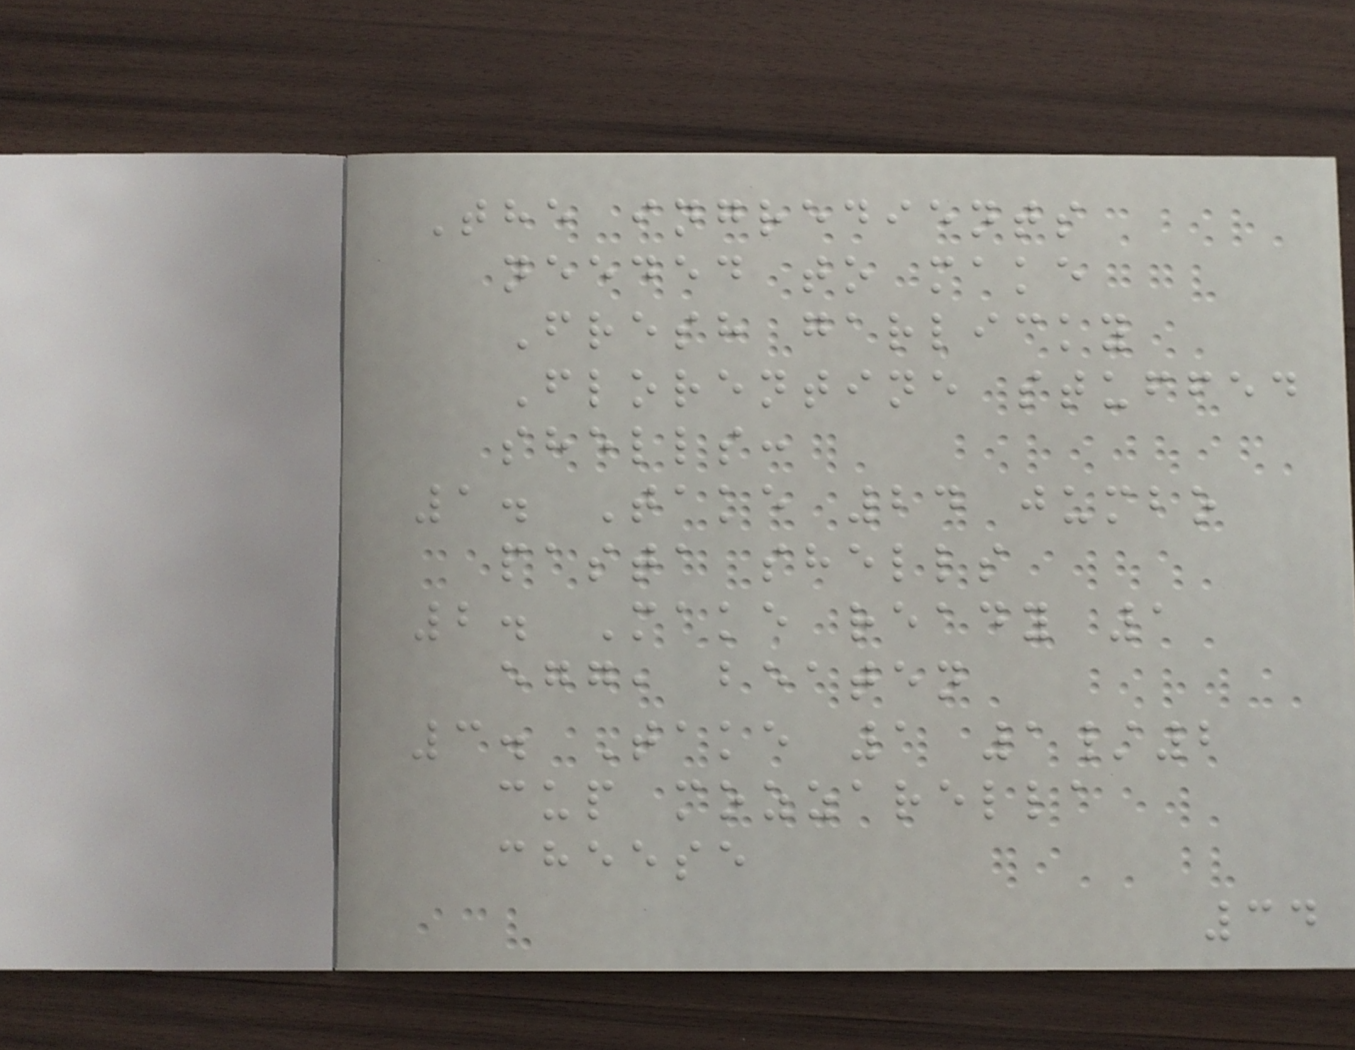The ingredients
needed to make
Fresh garlicky
Florentine stuffed
shells:
1. Take 24 jumbo
pasta shells
2. Make ready 1
egg, beaten
3. Take 1 1/2
cup mozzarella
cheese
34
